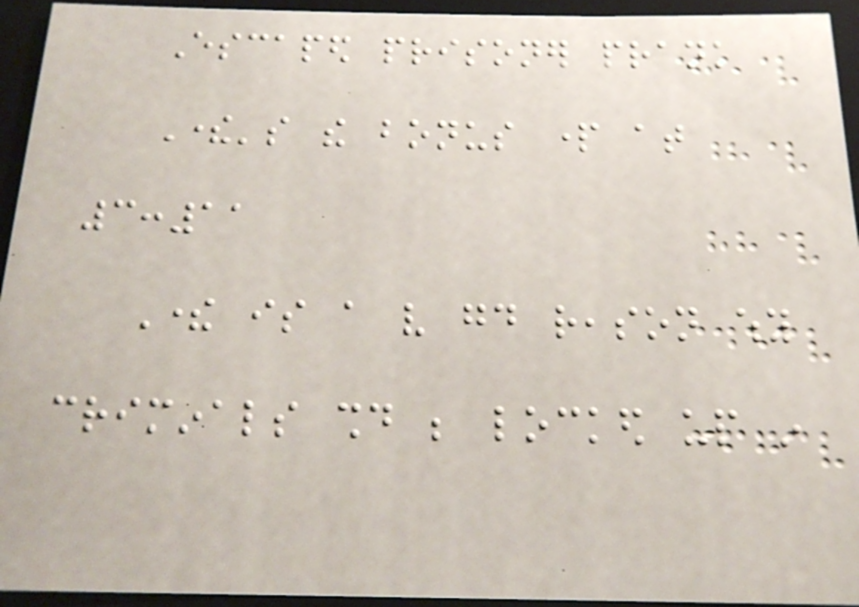Escaped prisoner prank
There's the bonus part at
3:11
There is a very good reason why
criminals should be locked up in
